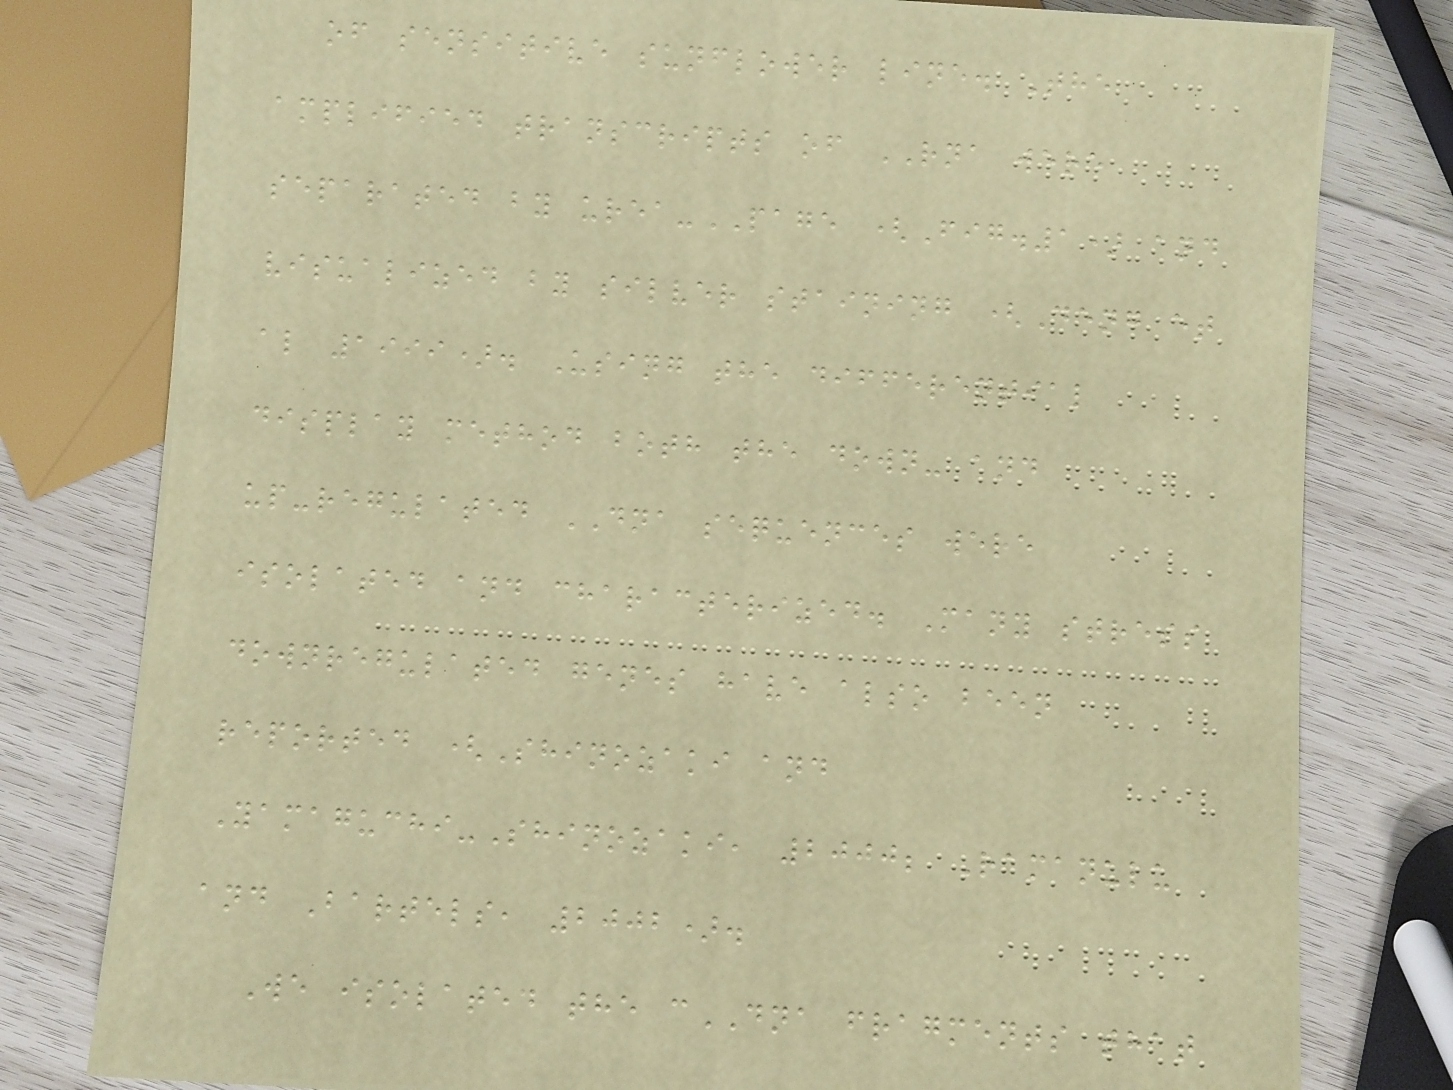of sensitive sunflower line. The
amplified transcripts of RNA were
separated by urea-PAGE (Fig.1) and
visualized by silver staining (Deng et
al 1999). Using the differential
display method both the down- and
up-regulated DNA sequences were
isolated and characterized. Many stress
downregulated genes have also been
reported (Shinozaki and
Yamaguchi-Shinozaki, 2000; Ramanulu
and Bartels, 2002).
We isolated the cDNA fragments that
